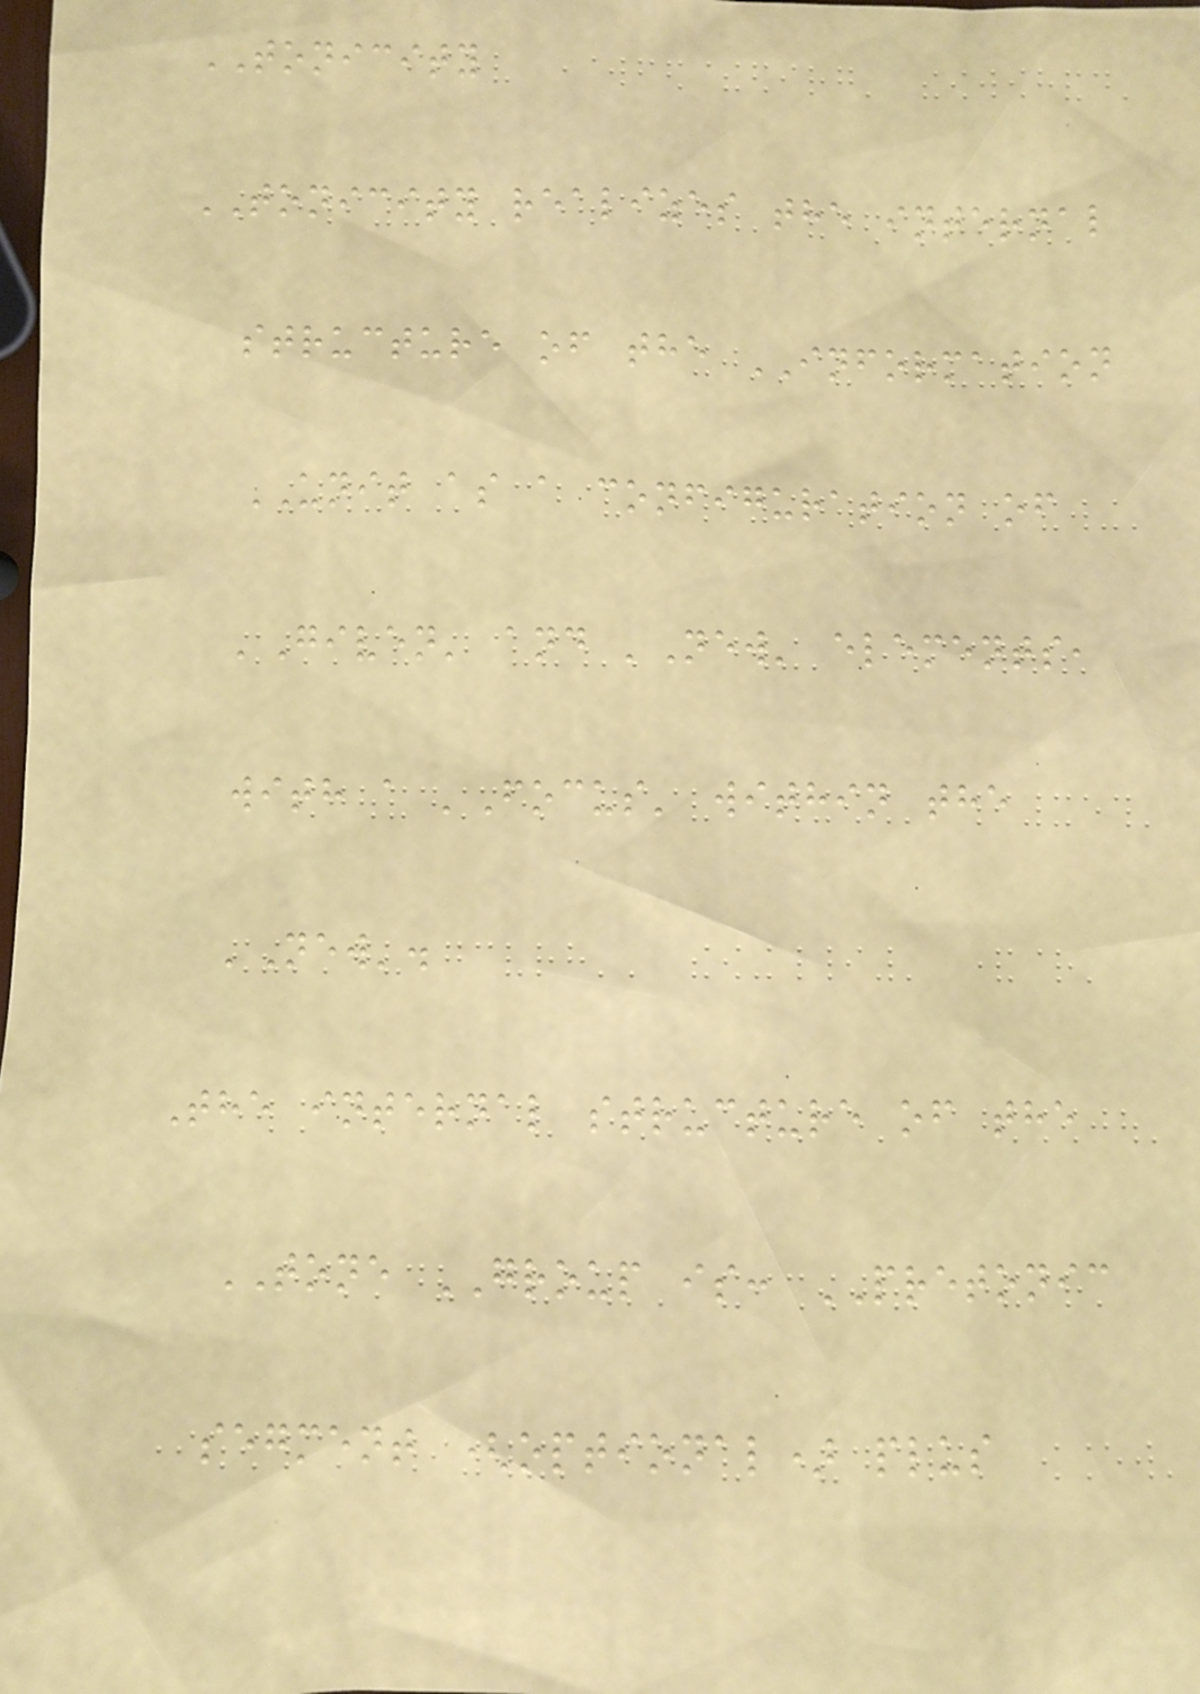TONICITY
TONICITY realizes the internal
structure of the INFORMATION
UNIT as a configuration of
'Given' and 'New' elements,
with a 'Focus' within the
'New'.
The internal structure of the
TONE GROUP is: PRETONIC
segment (optional) plus
